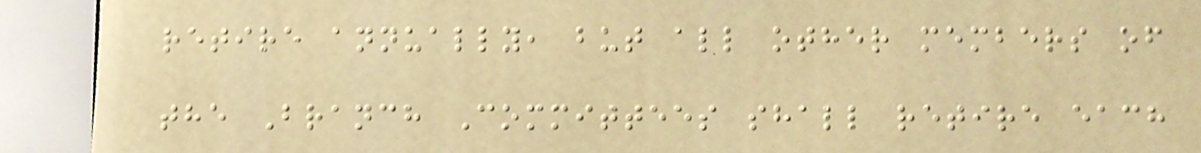retire annually, but all other members of
the Branch Committees shall retire each
